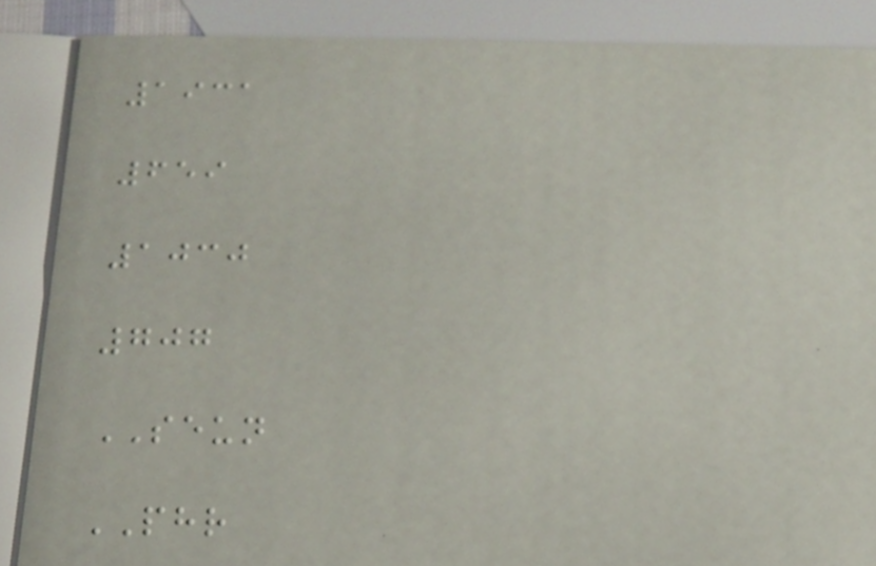1931
659
1030
707
SEUN
PHR
